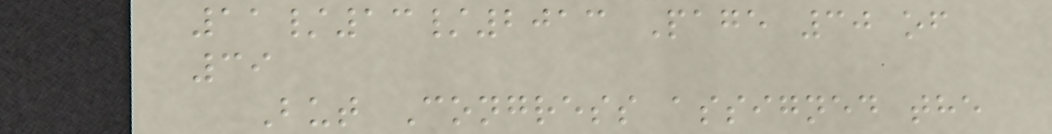11/13/2013 Page 30 of
39
But Congress assigned the
